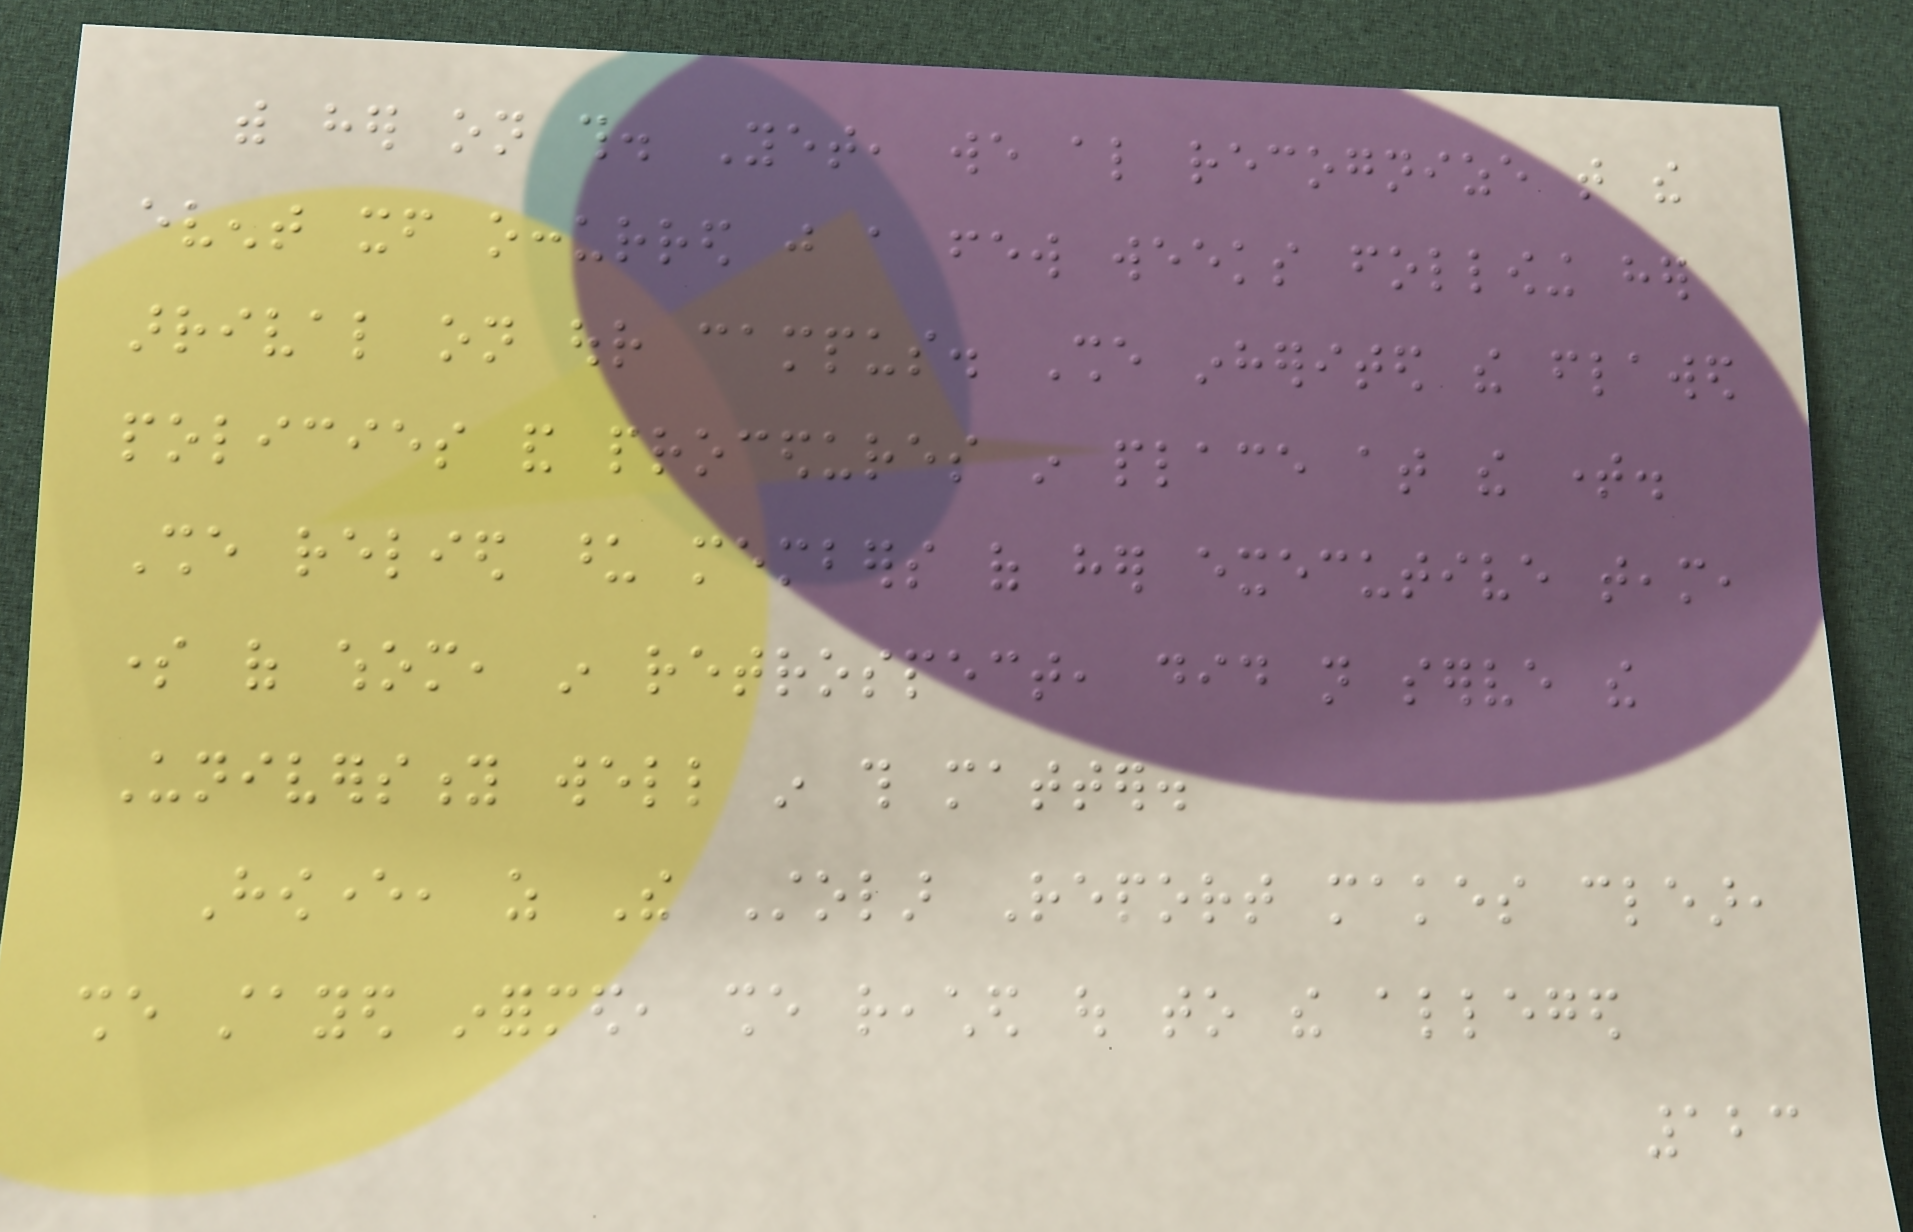with her on this. Yet, we also recognize that the
event itself occurred just a few weeks following her
arrival on our campus. She inherited the flawed
policies and procedures in place at the time.
She relied upon members of her executive team,
some of whom, in retrospect, did not serve the
University well in this matter.
However, as The Stolar Report makes clear,
she stayed informed, she reached out to the alleged
123
